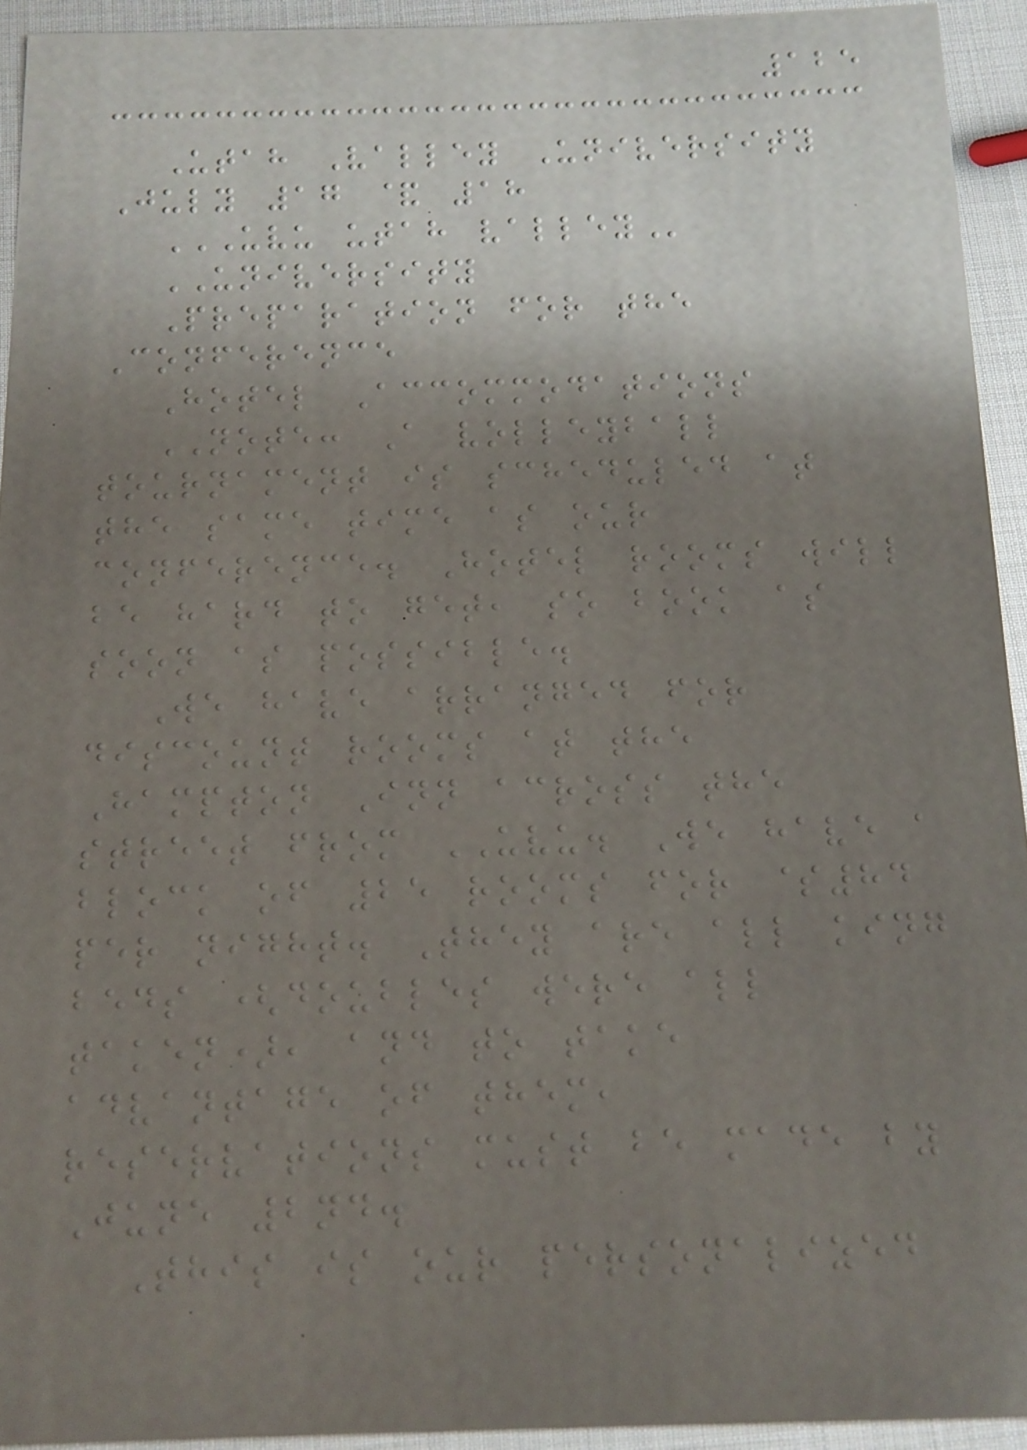125
Utah Valley University
July 17 & 18
UVU UTAH VALLEY
UNIVERSITY
Preparation for the
Conference
Hotel Accommodations
NOTE: A volleyball
tournament is scheduled at
the same time as our
conference. Hotel rooms will
be hard to get, so book as
soon as possible.
We have arranged for
discount rooms at the
Hampton Inn across the
street from UVU. We have a
block of 25 rooms for $84
per night. They are all king
beds (doubles were all
taken), and to take
advantage of them,
reservations must be made by
June 2nd.
This is our personalized
